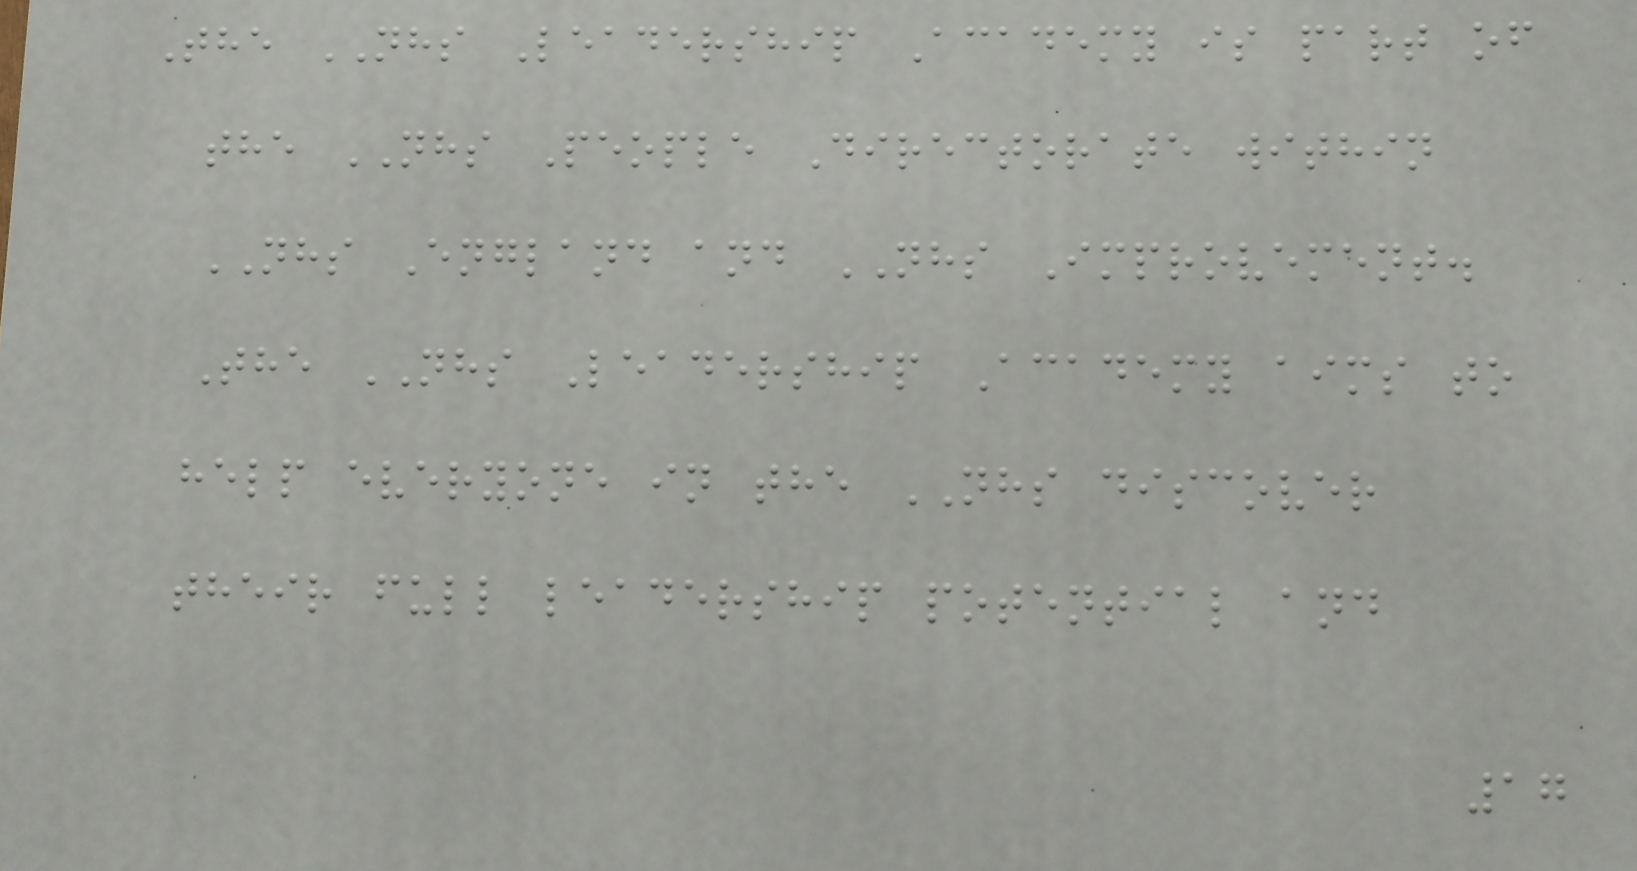The NHS Leadership Academy is part of
the NHS People Directorate within
NHS England and NHS Improvement.
The NHS Leadership Academy aims to
help everyone in the NHS discover
their full leadership potential and
17
